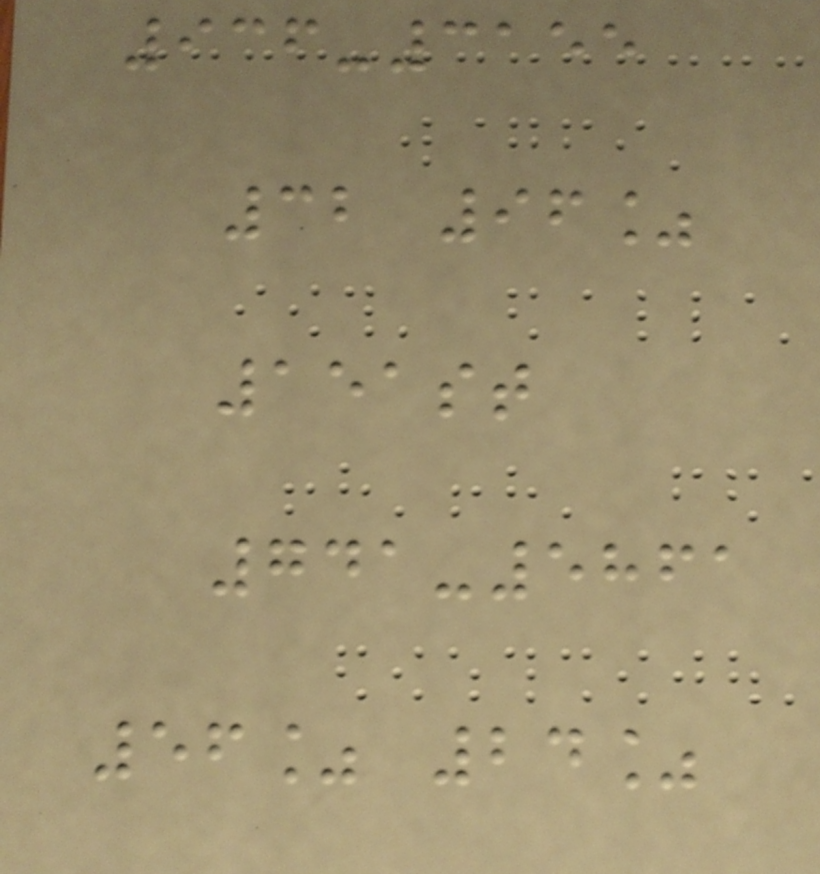936-3155
32 96%
151st
741-5861
56% 24%
